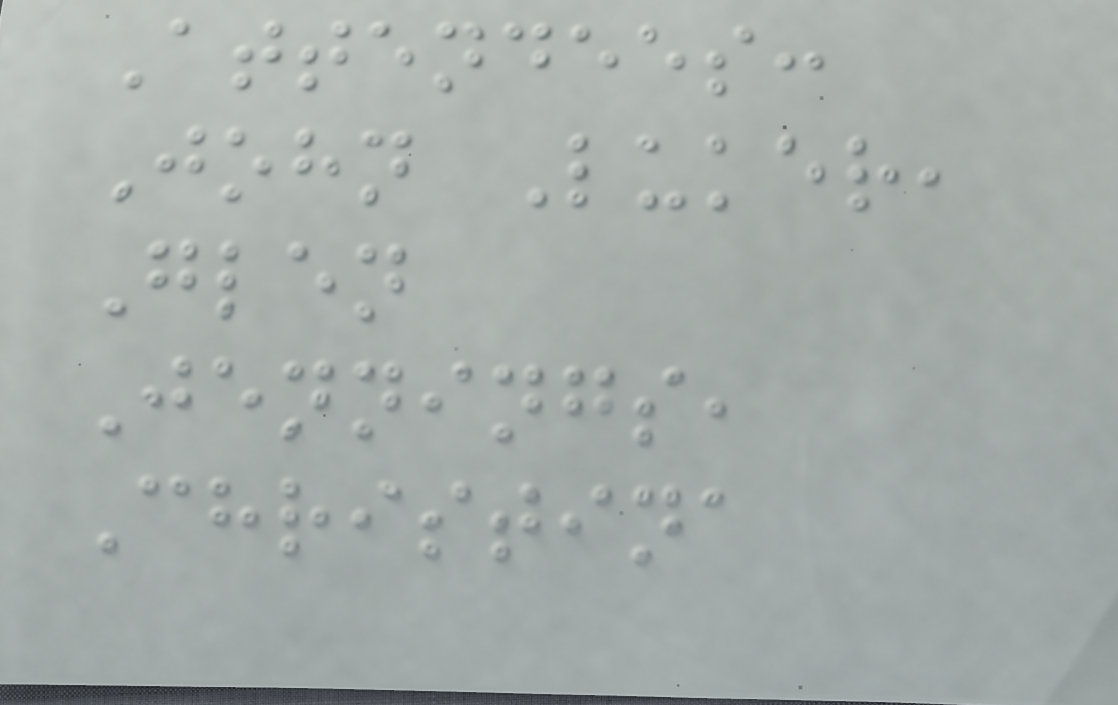Attendees:
John Luker,
Glen
Jennings,
Christina
